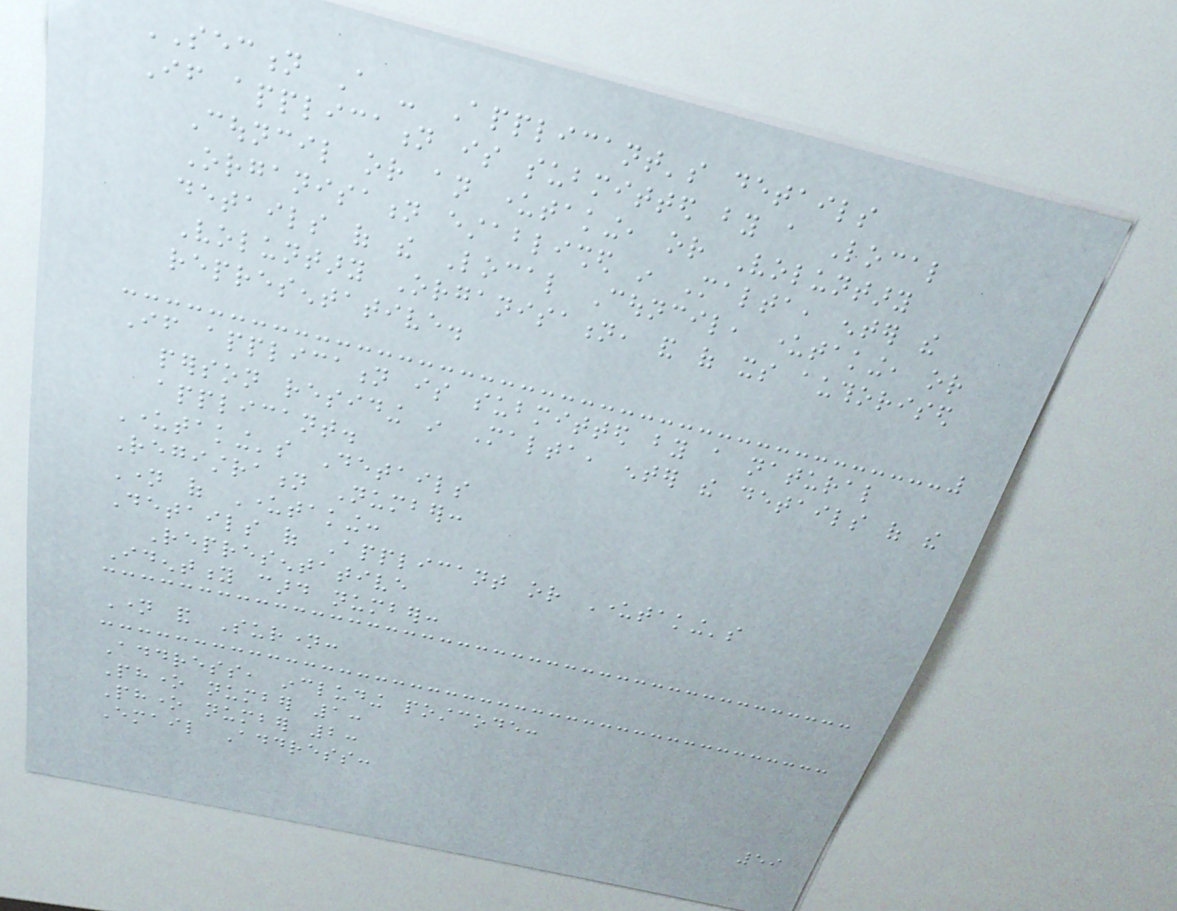SECTION A - Applicant's details
If application is submitted by a Local
Council or an undertaking, or Voluntary
Organisation established in Malta, enter the
details of the Local Council, undertaking, or
Voluntary Organisation, and of its authorised
representative.
If application is submitted by a natural
person residing in Malta, enter the details of the
applicant.
Undertaking's Details
Registration Number:
Name of Undertaking:
Details of Applicant or Undertaking's
Representative
Identity card number:
Name and Surname:
Address, including postcode:
Phone number 1:
Phone number 2:
Email Address:
59
